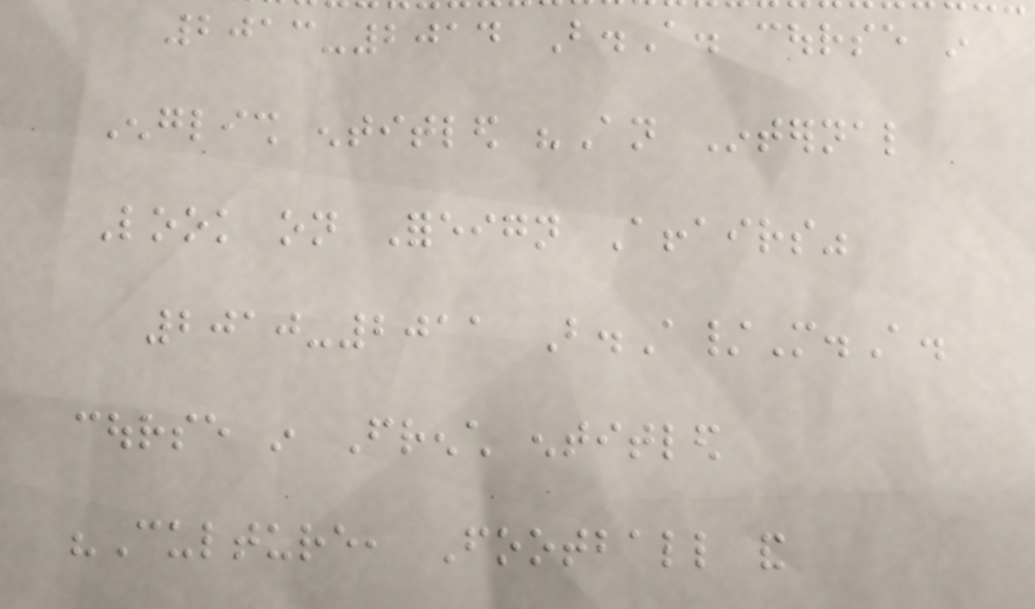2013-2014 B.A. course in
English entitled "An Internal
Look on Foreign Affairs"
2010-2011 B.A/M.A.
course in French entitled
"Culture, Football and
